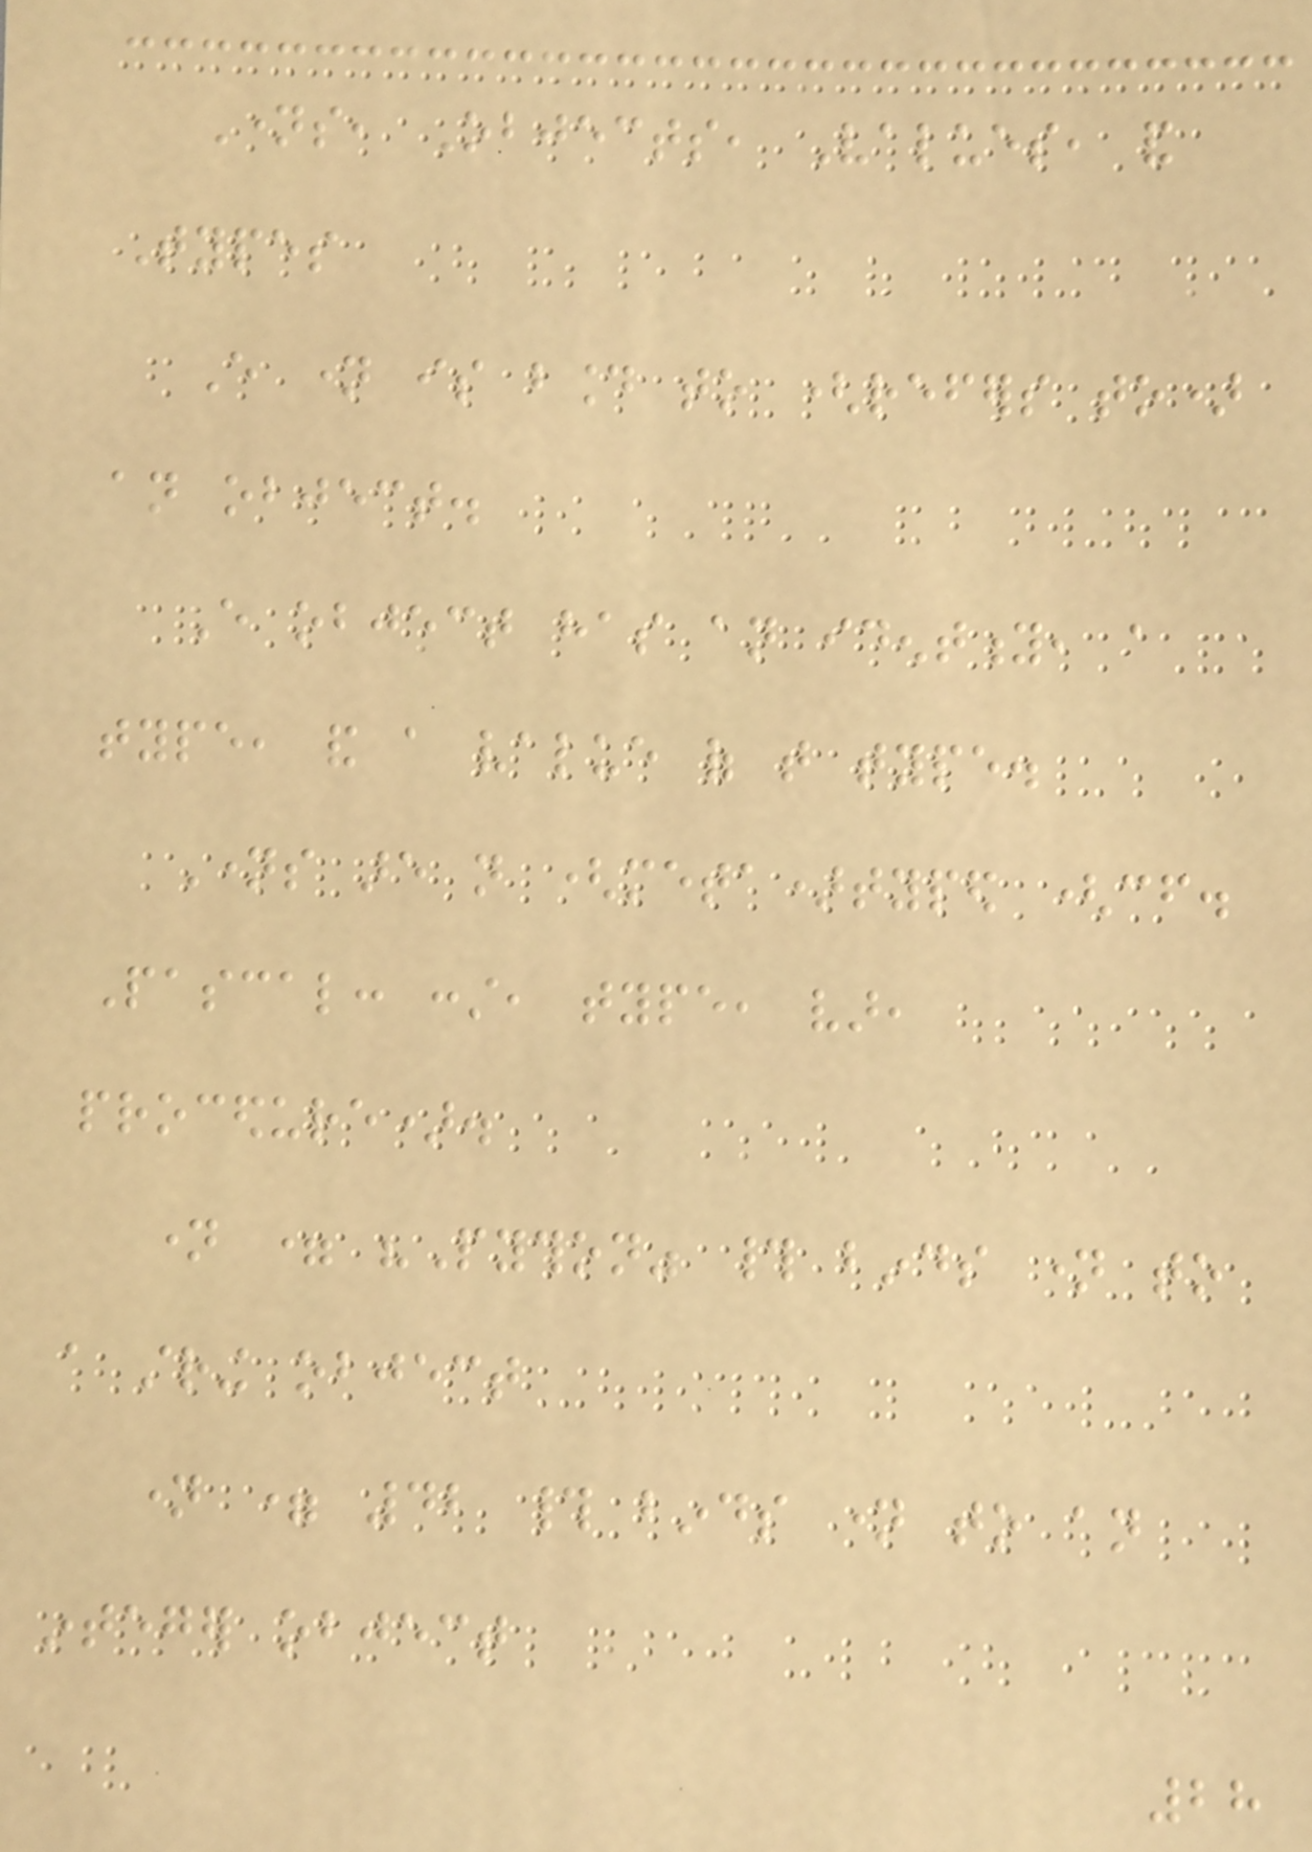Names, Objects, Values, and
Types
Every name is bound to (refers to)
an object.
Every object has an identity, a
type, and a value of that type.
Names are not (meta)typed (cf.
Pascal: const, type, var,
procedure).
name = "Python" # binds name to
a string object
name = 42 # binds name to an
integer object
28
